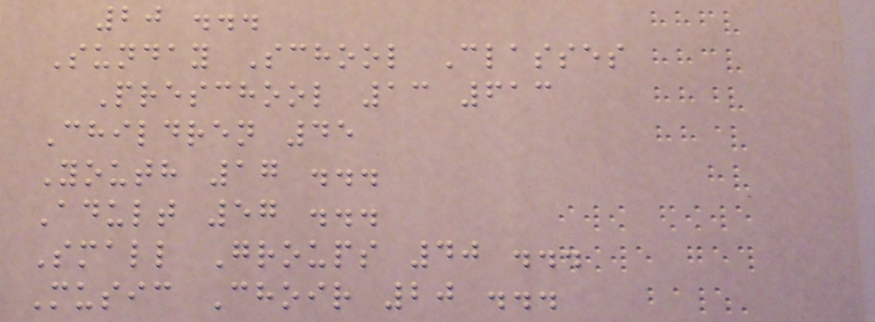20 ...
Sunday School Classes
Preschool 13 613
Children 45
Youth 17 ...
Adult 57 ...
Small Groups 40 ...
Music Choir 20 ...
